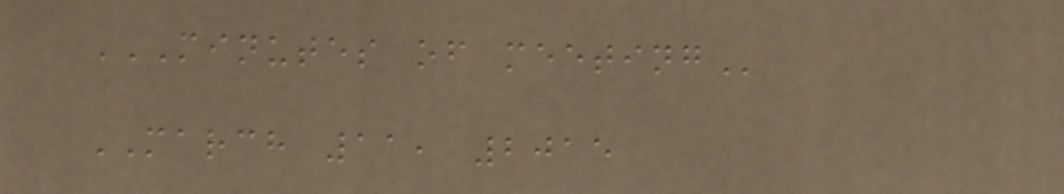MINUTES OF MEETING
MARCH 11, 2015
